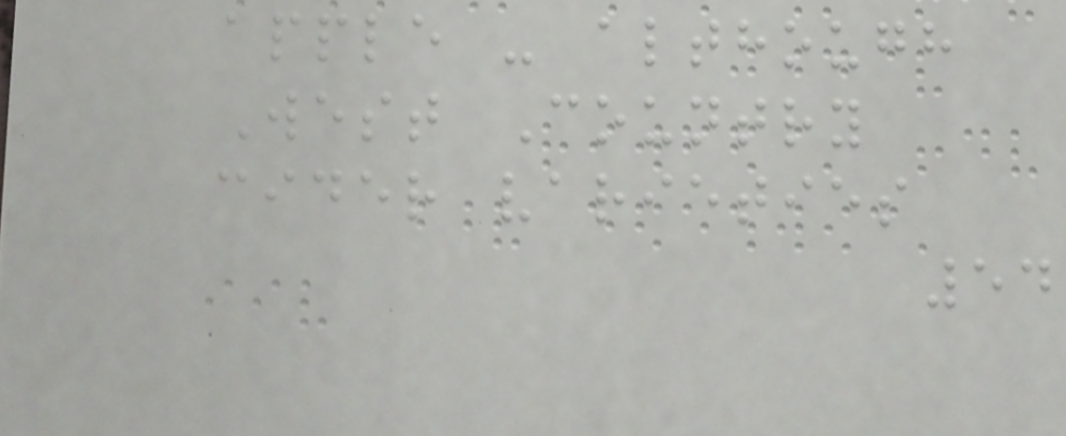apple - although
West Country
cider varieties
54
